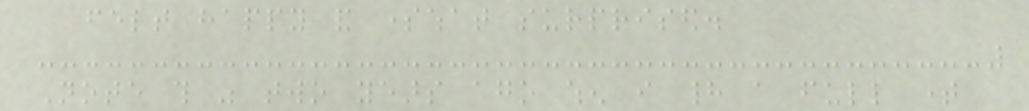felt happy and somewhat surprised.
Note this was two years ago when i had a full time
